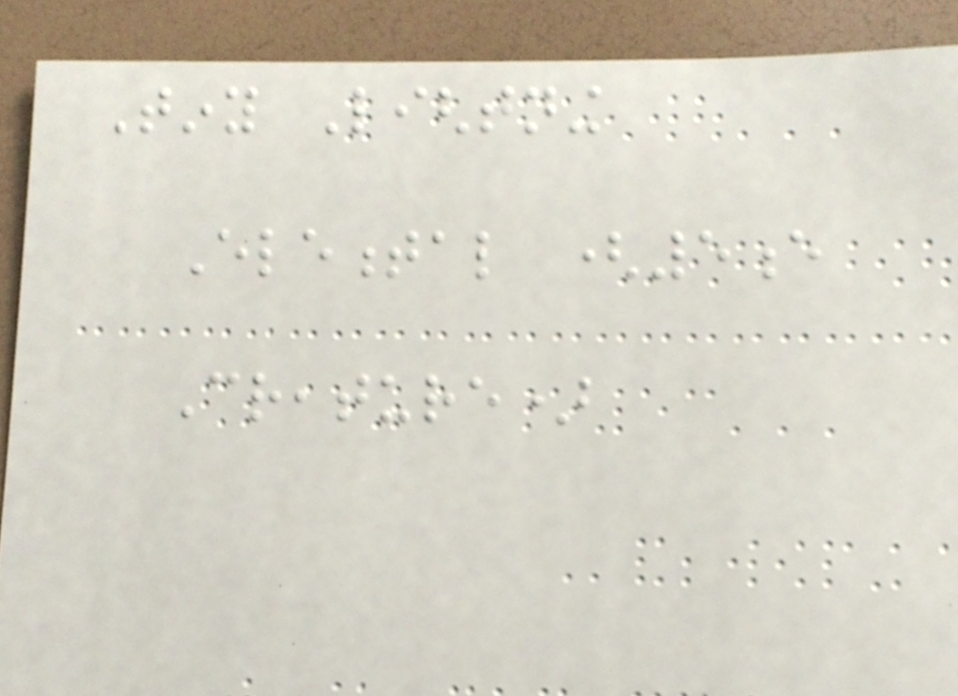Tiny Lightning
Elemental (5e
Creature)
